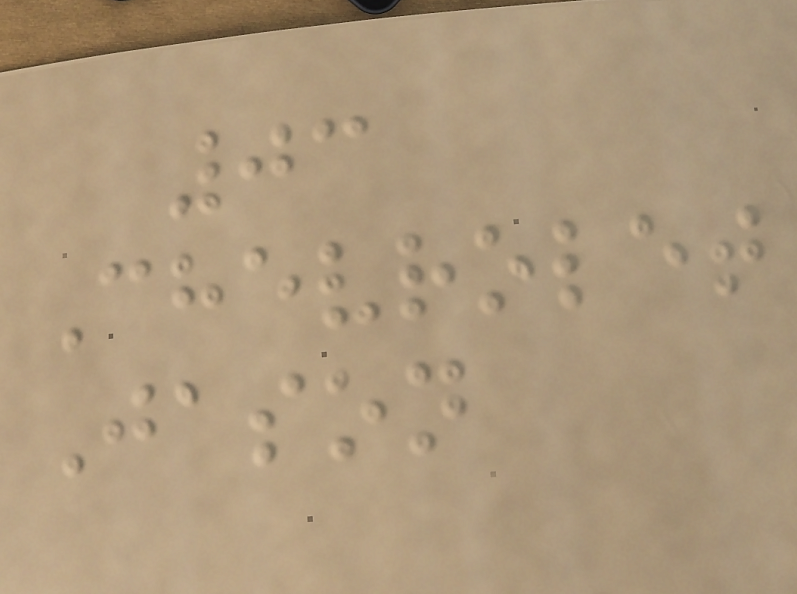03
Chevrolet
Jason
